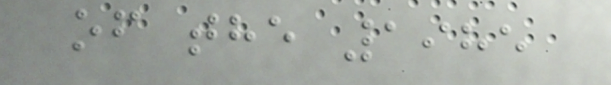of the 1985
